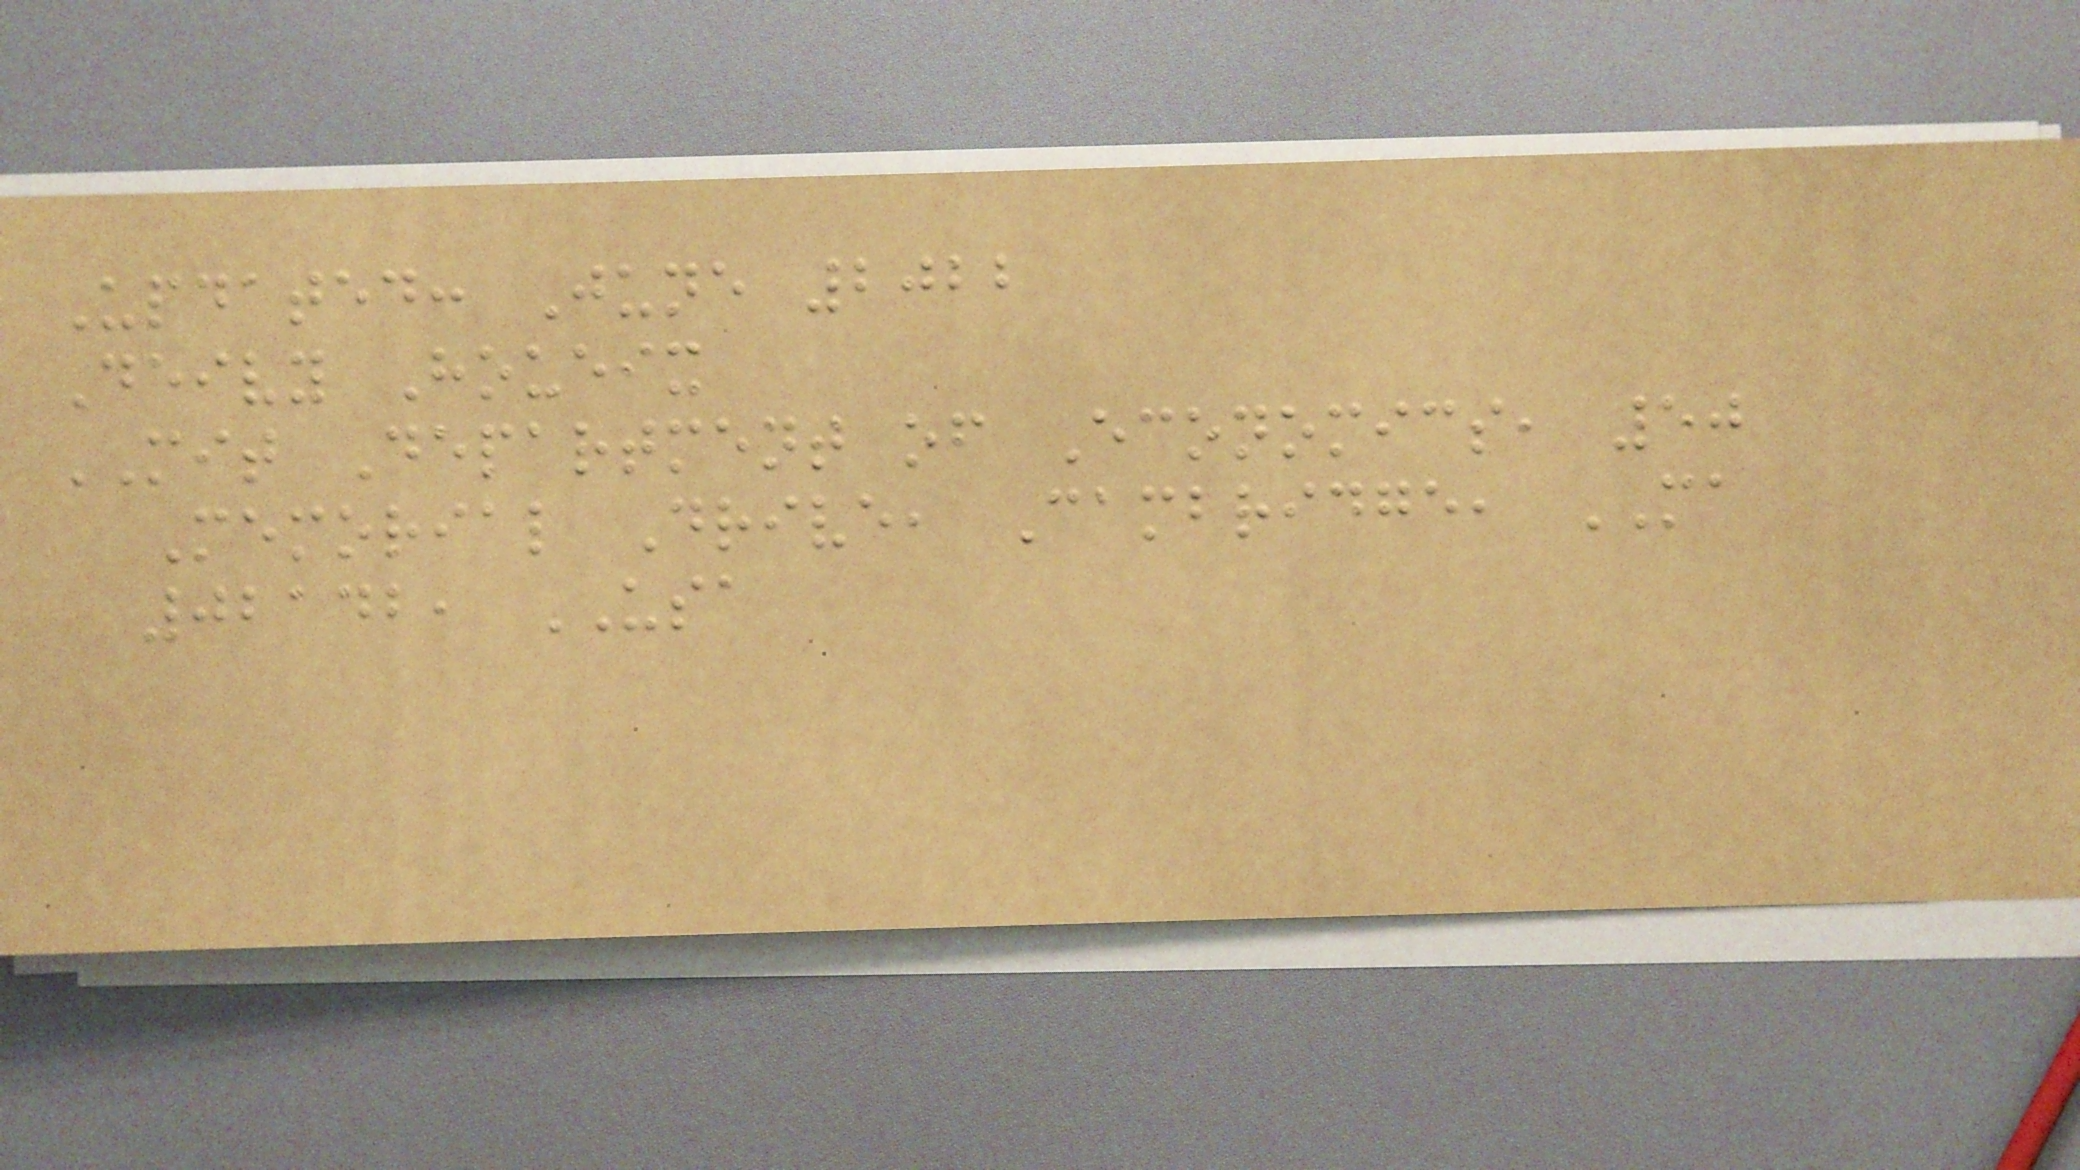Updated: June 2022
Deivy Houeix
MIT Department of Economics, 50
Memorial Drive, Cambridge, MA
02142, USA
